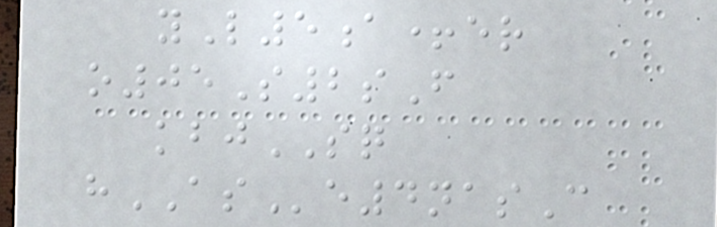yL5a+er
o05S2sF
kbjSQ
hASe4nasC
